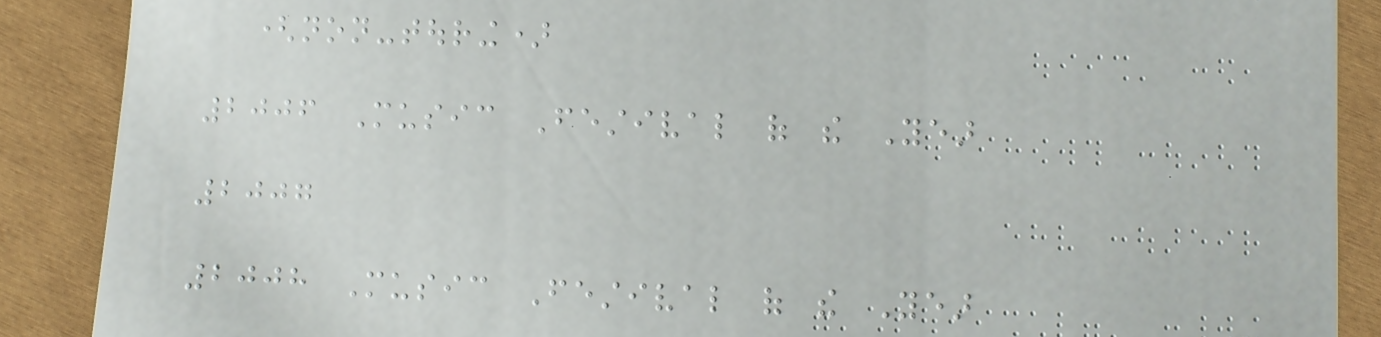(non-touring)
2006 Music Festival of the Year
2007
2008 Music Festival of the Year
